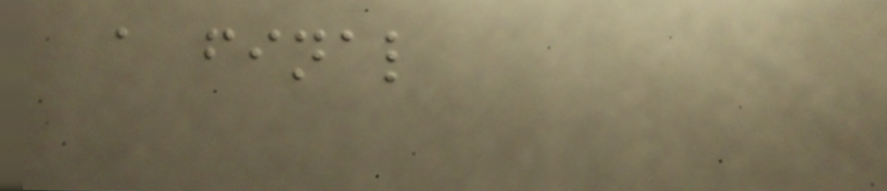a final
